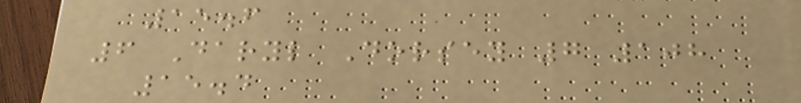15.6
6 Daryl Dorsey 7 108
15.4
